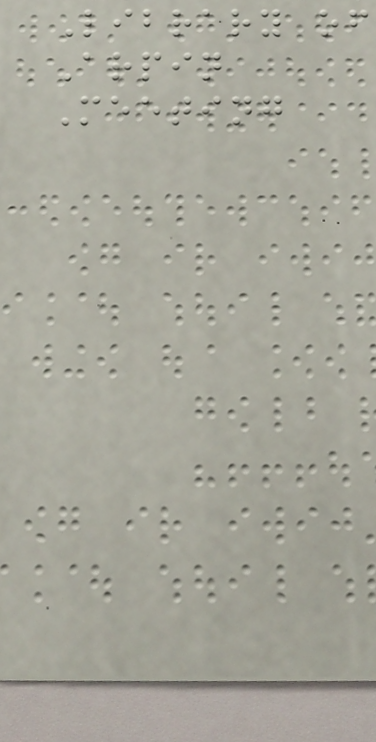Library of
Arpin
Meeting
